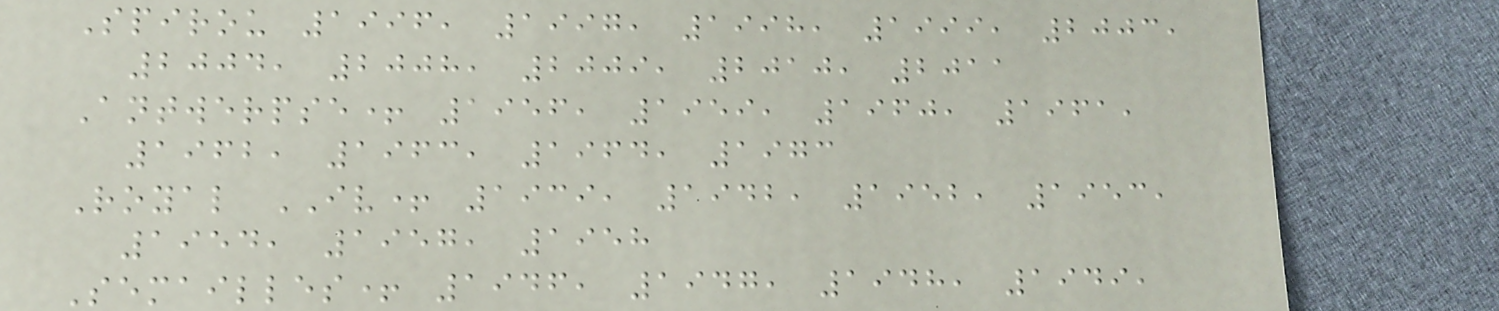Spirou 1996, 1997, 1998, 1999, 2003,
2004, 2008, 2009, 2010, 2011
Antwerpse+ 1956, 1959, 1960, 1961,
1962, 1963, 1964, 1973
Royal IV+ 1939, 1942, 1952, 1953,
1954, 1957, 1958
Semailles+ 1946, 1947, 1948, 1949,
